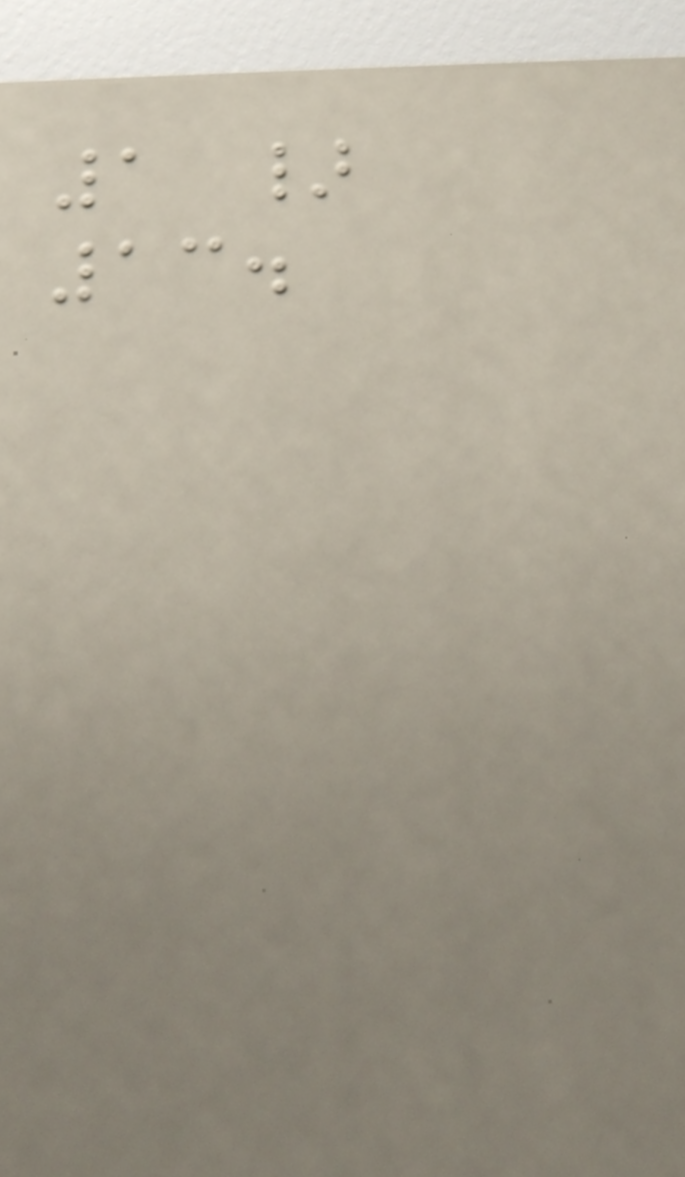1 }
13.
